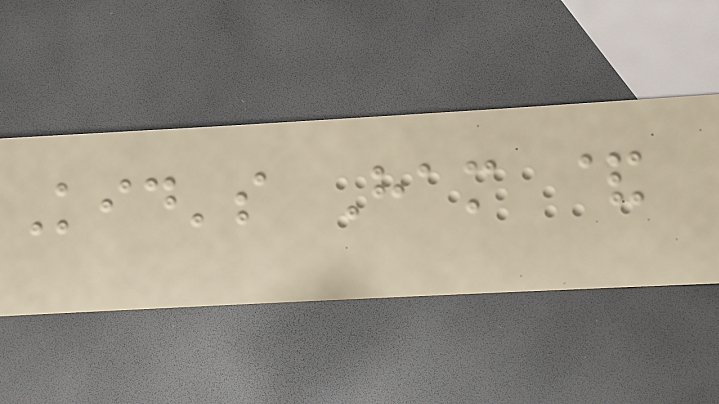Kid's Ham &
